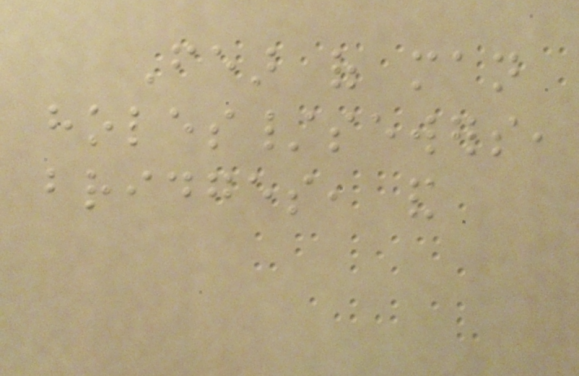Fear of man
holes/sewers,
bridges, and
